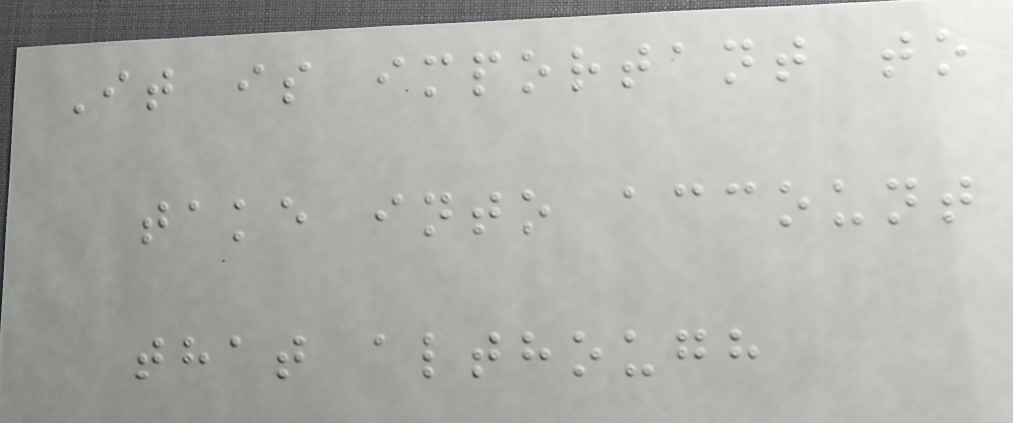It is important to
take into account
that although
